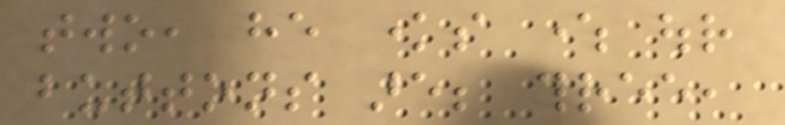two, he knows where our
buttons are; three,
